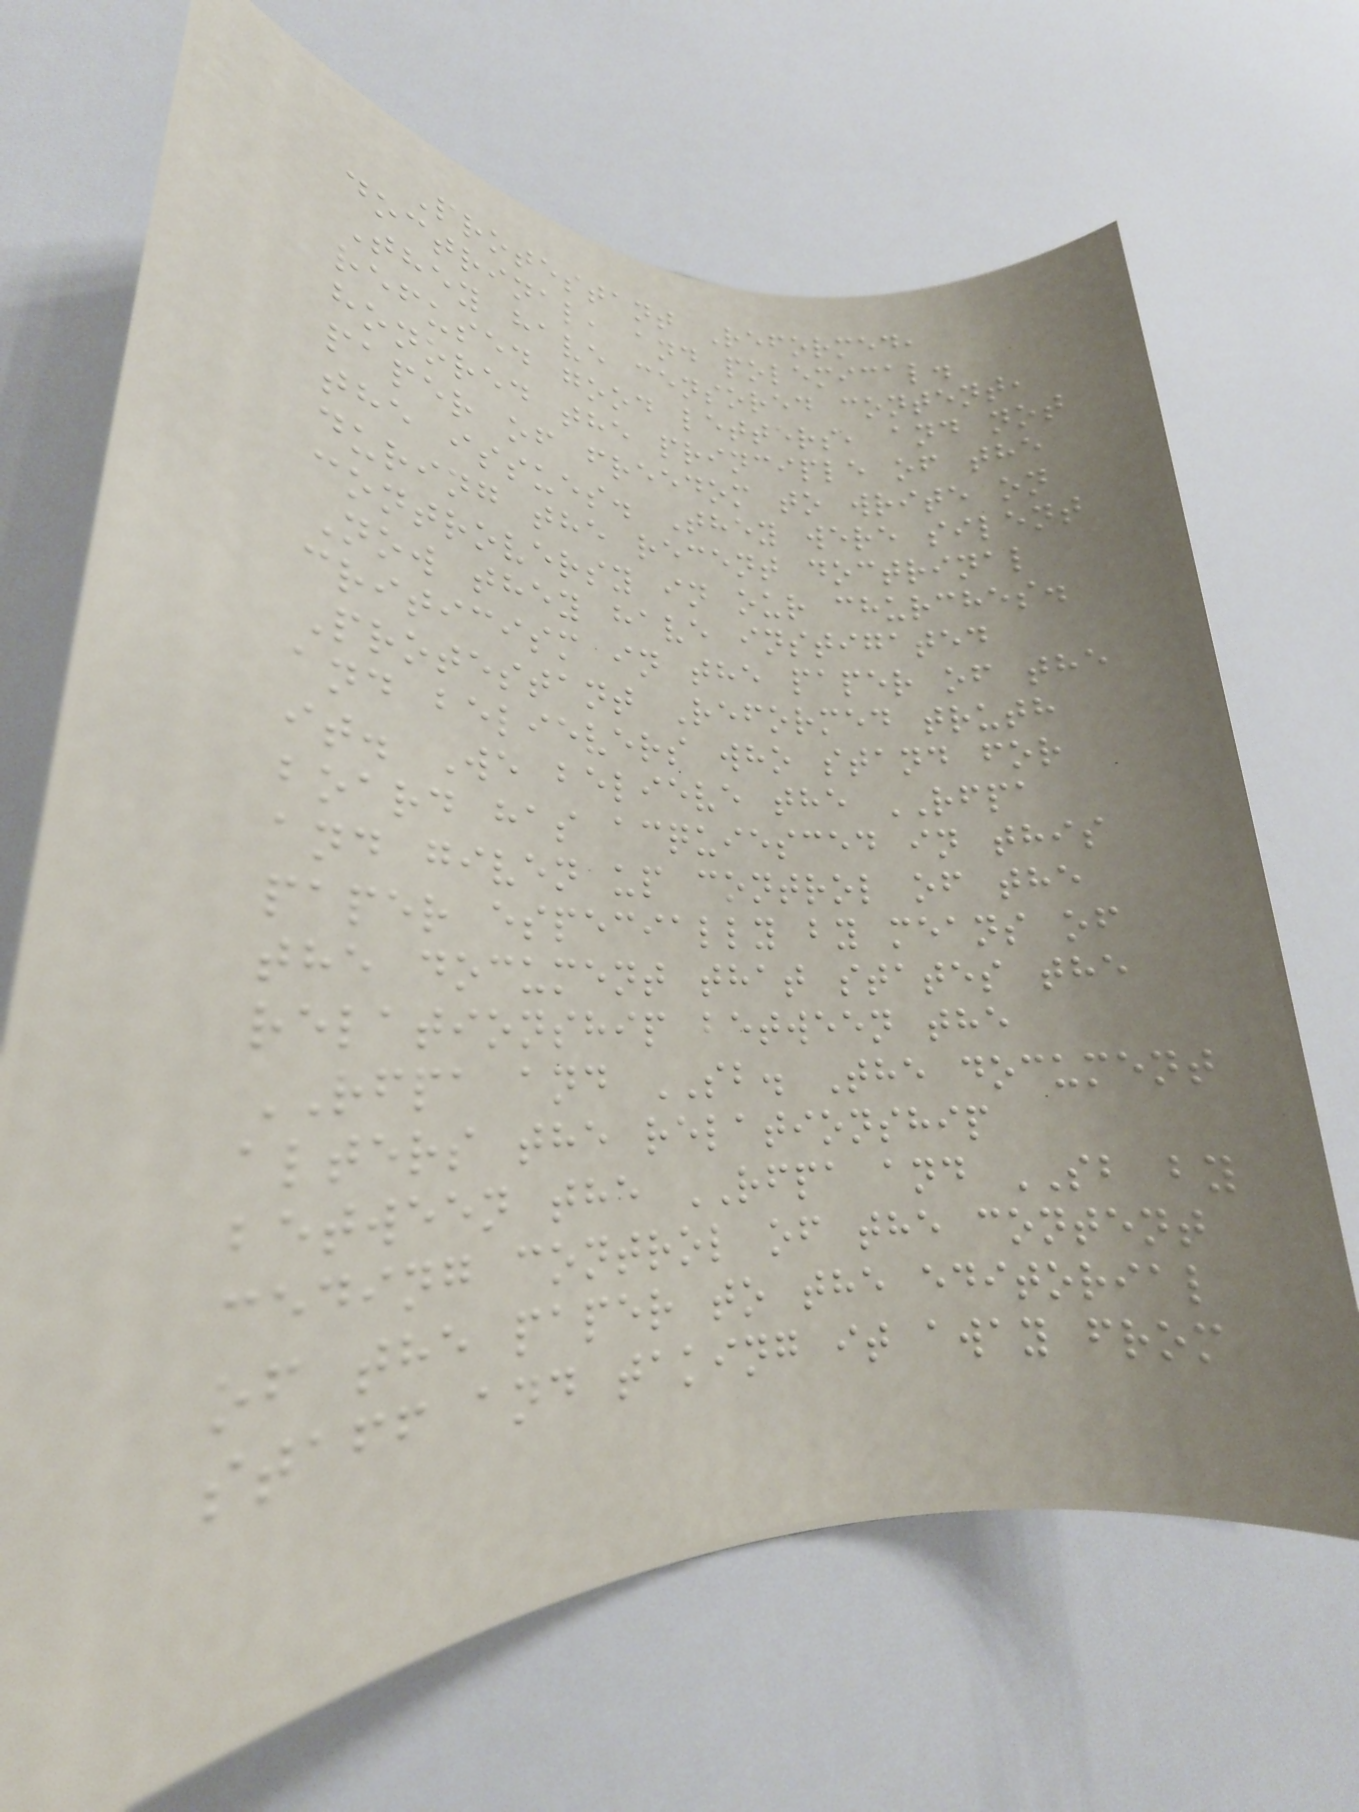Protestant Reformed,
doctrinal, and polemical.
They have censored content,
refused good letters, and not
honored the principle of the
paper of freedom to write on
the issues. They were silent
during the recent doctrinal
controversy in our churches.
Now they have instigated
criticism in the paper of the
Protestant Reformed truth
and believers who stand for
it. We believe the RFPA
board has acquiesced in this
and given up control of the
paper especially by means of
the document that states the
relationship between the
RFPA and SB. The document
alters the relationship
between the RFPA and SB by
ceding control of the content
of the paper to the editorial
staff and taking it away from
